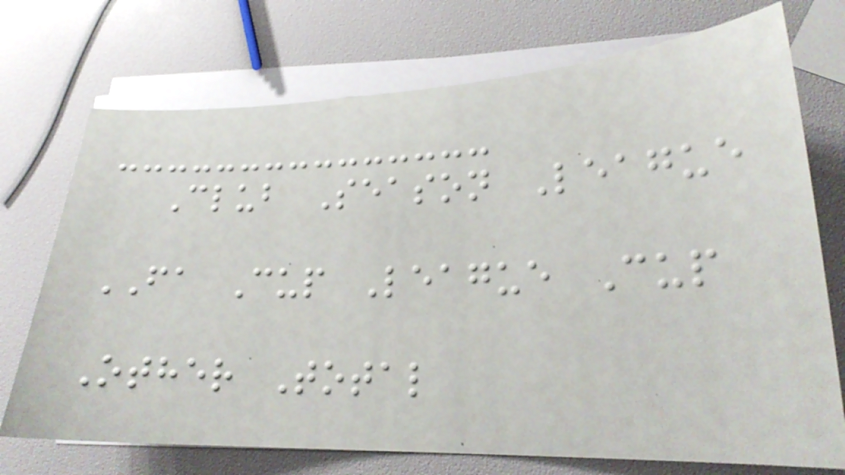Club Season League
FA Cup League Cup
Other Total
